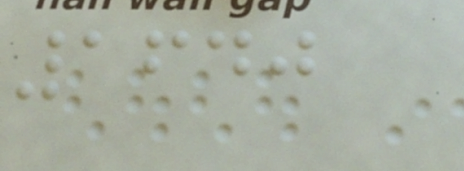1640
